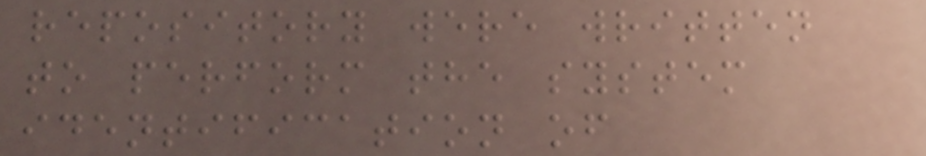repository were written
to perform the system
identification of
